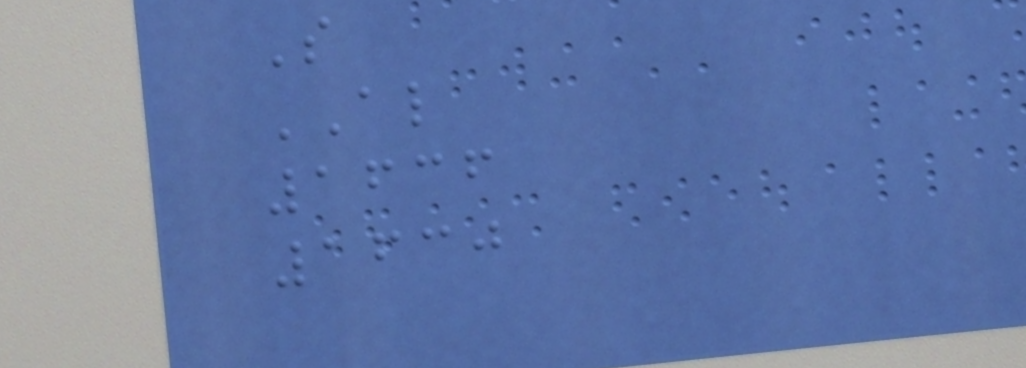S
AL
1636
1630
